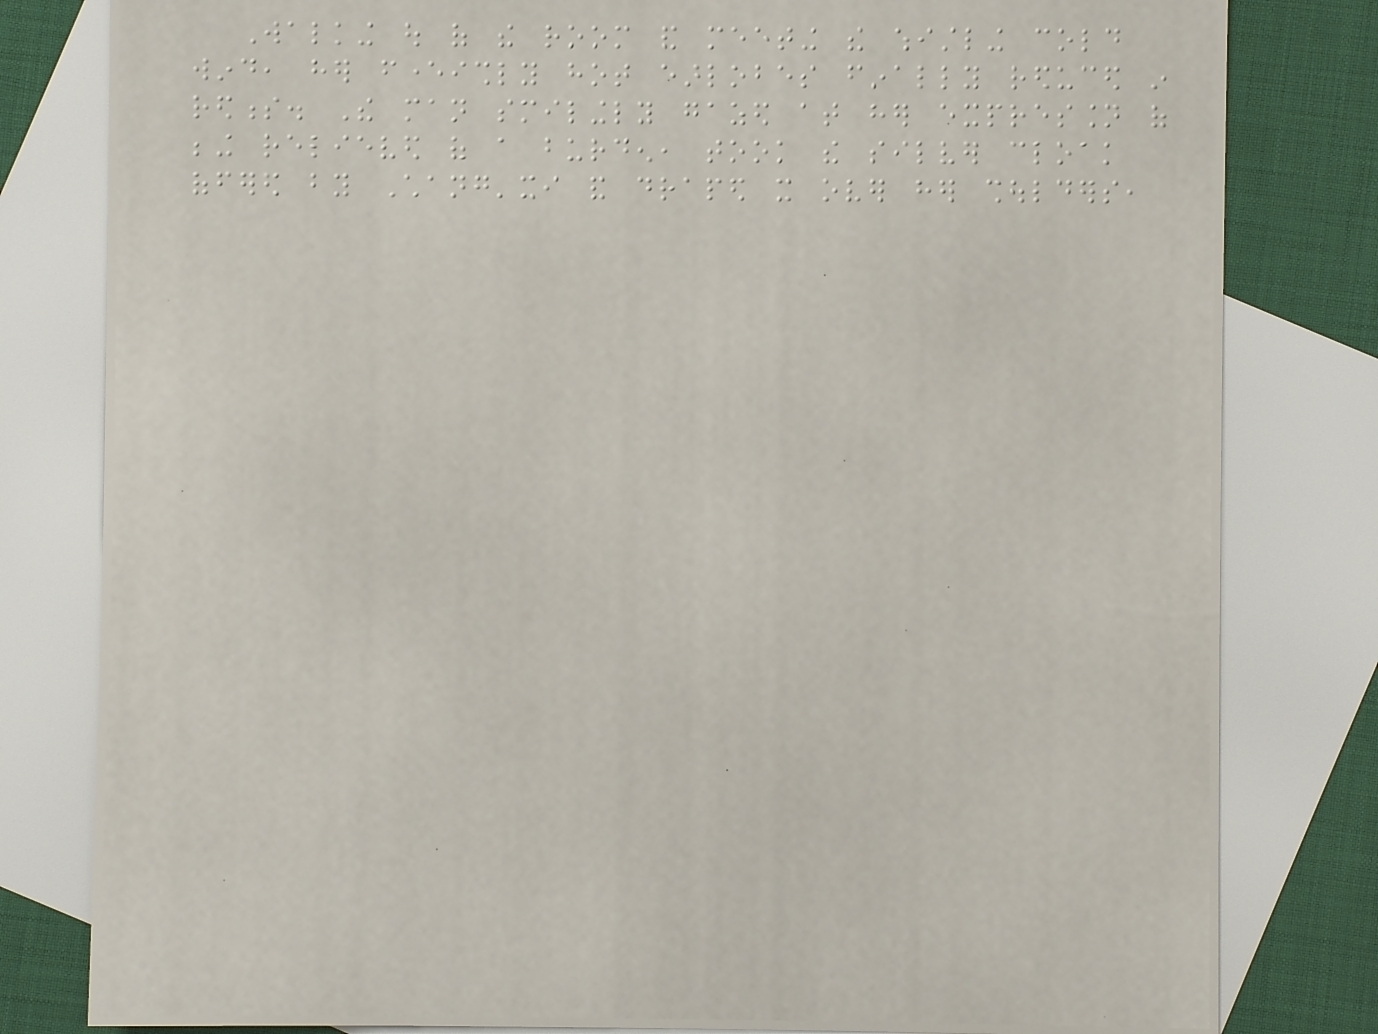Walking out of the room and meeting the whistling cold
wind, her feverishly hot earlobes finally reduced in
redness. The man smilingly gazed at her expression of
being relieved of a burden, took the silver cloak
offered by Chang'xi and draped it over her shoulders,
